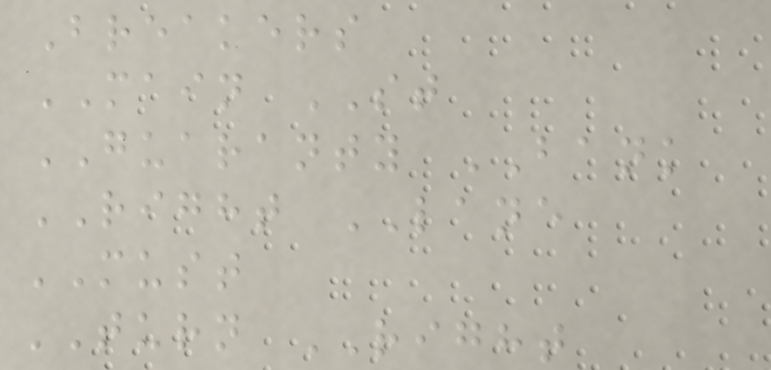Breakers
MAIN ST
GUARANTY BANK
RIGHT LANE
MUST
TURN RIGHT
